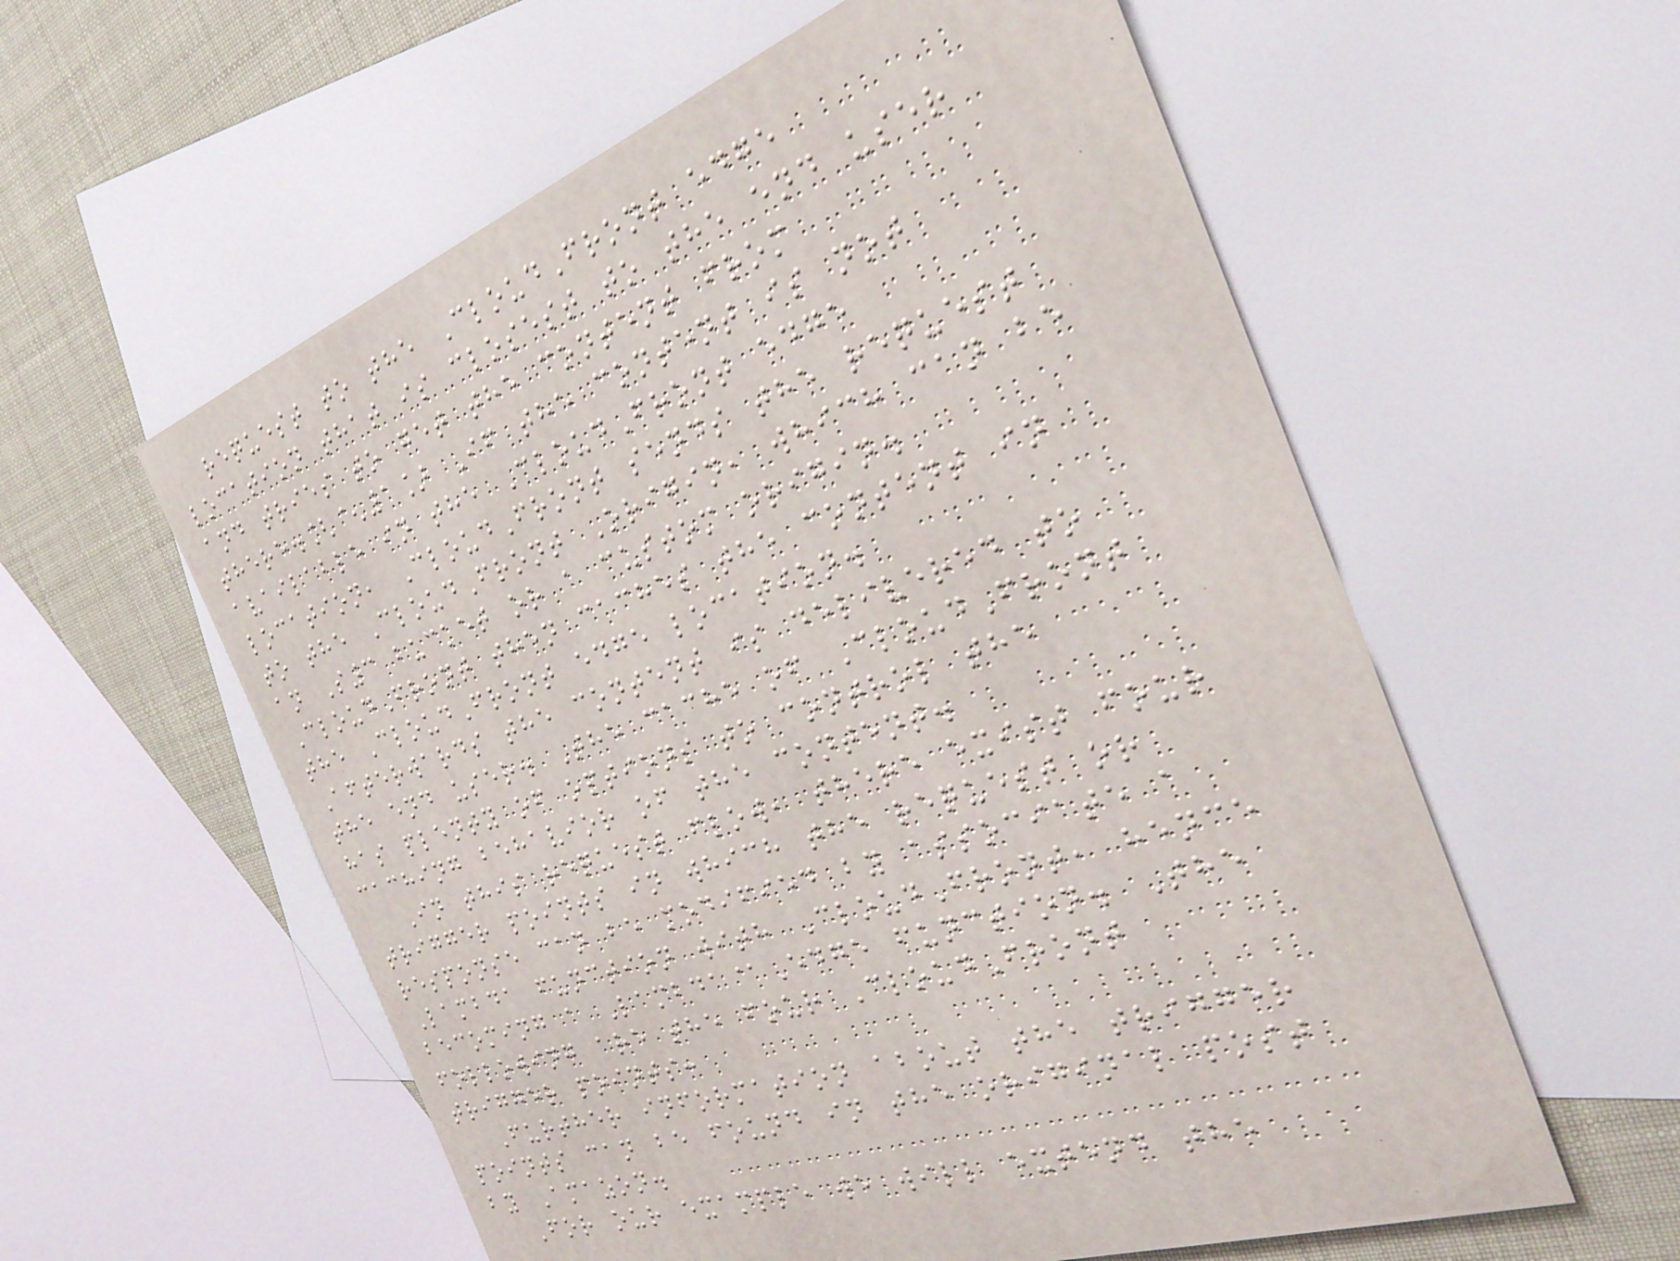request to the CloudFront edge
location that is closest to the end user
and tries to get the content from
there.[^1] If the content is not
available in the CloudFront edge
location, CloudFront sends the request
to the CloudFront Origin, which can be
an S3 bucket or a custom origin.
CloudFront then caches the content in
the CloudFront edge location.
Afterwards the content is delivered to
the end user. The cache of CloudFront
has plenty of options to control the
caching behavior of the content.
In this request flow, there exist four
trigger points in which the request or
response can be modified by associate a
Lambda function with CloudFront, hence
becoming a Lambda@Edge function. The
following are the four CloudFront
trigger points:
Further information about the trigger
points can be found in the original post
by Amazon.
For our example we will extend the
